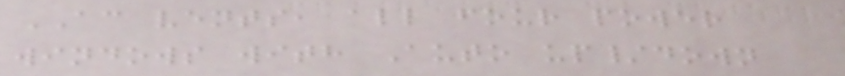AC vents, all four power
windows with Auto up/down
